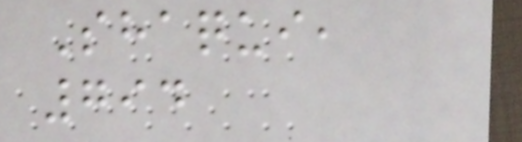Shaqui,
794
